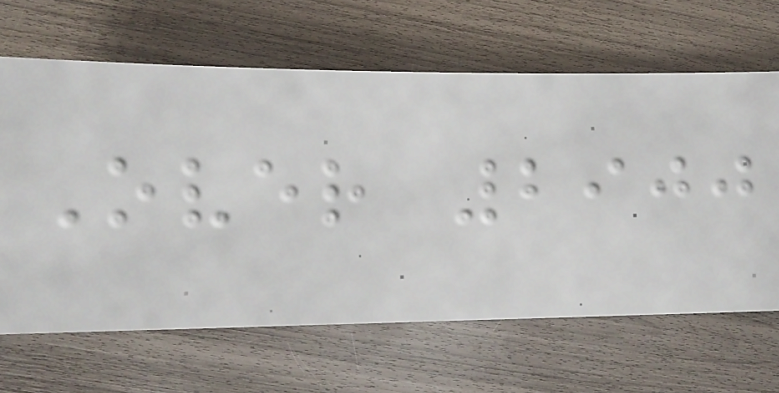Over 2900
